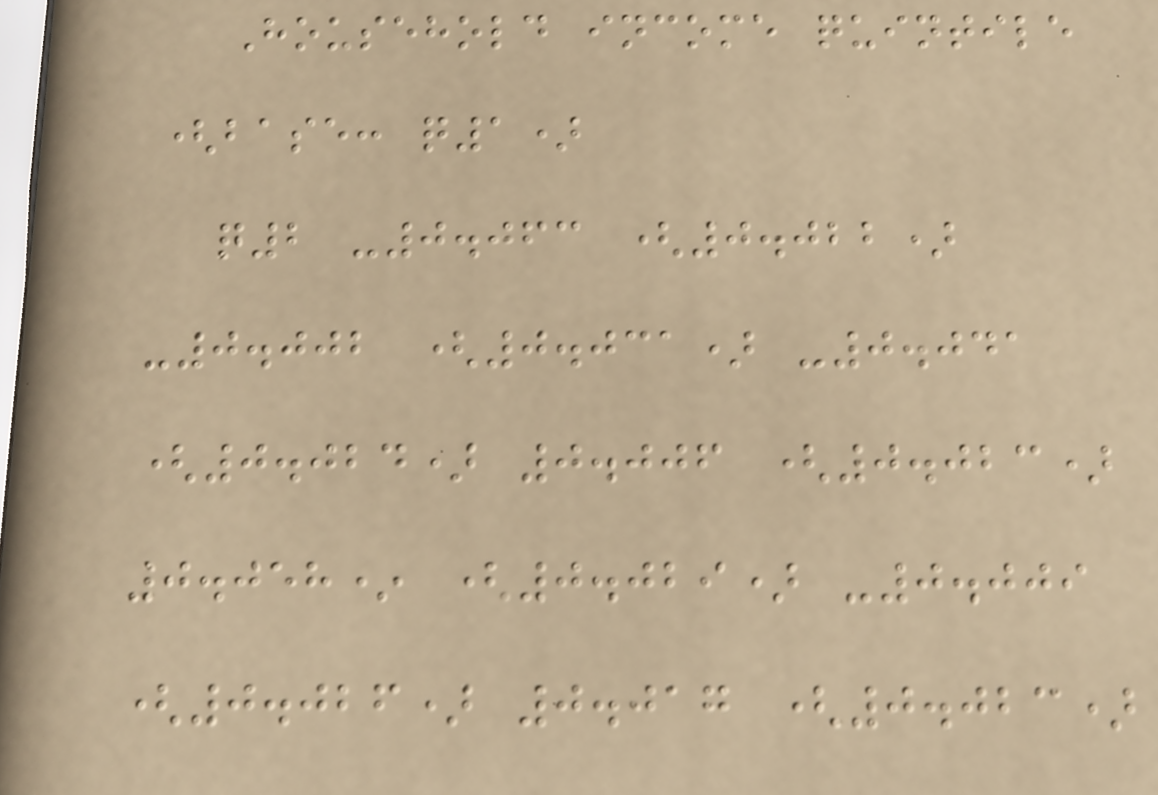Household income quintile
(base: q1)
q2 -0.063 (0.022)
-0.002 (0.031) -0.041
(0.024) 0.006 (0.023)
0.058* (0.029) -0.009
(0.026) 0.017 (0.023)
